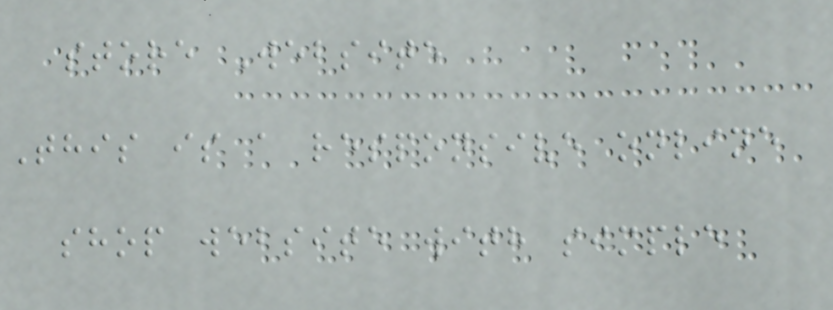store Website
This is a responsive online
shop website with simple
